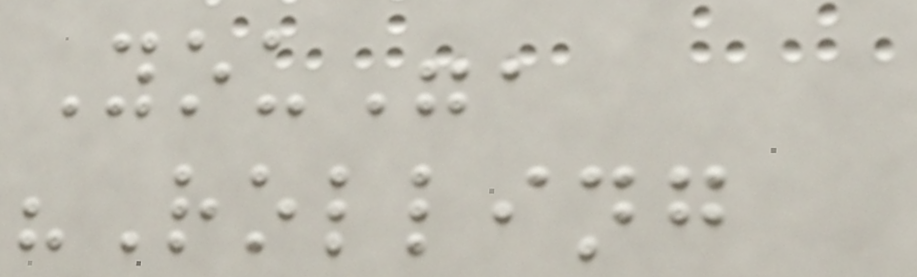You",
"Rolling
